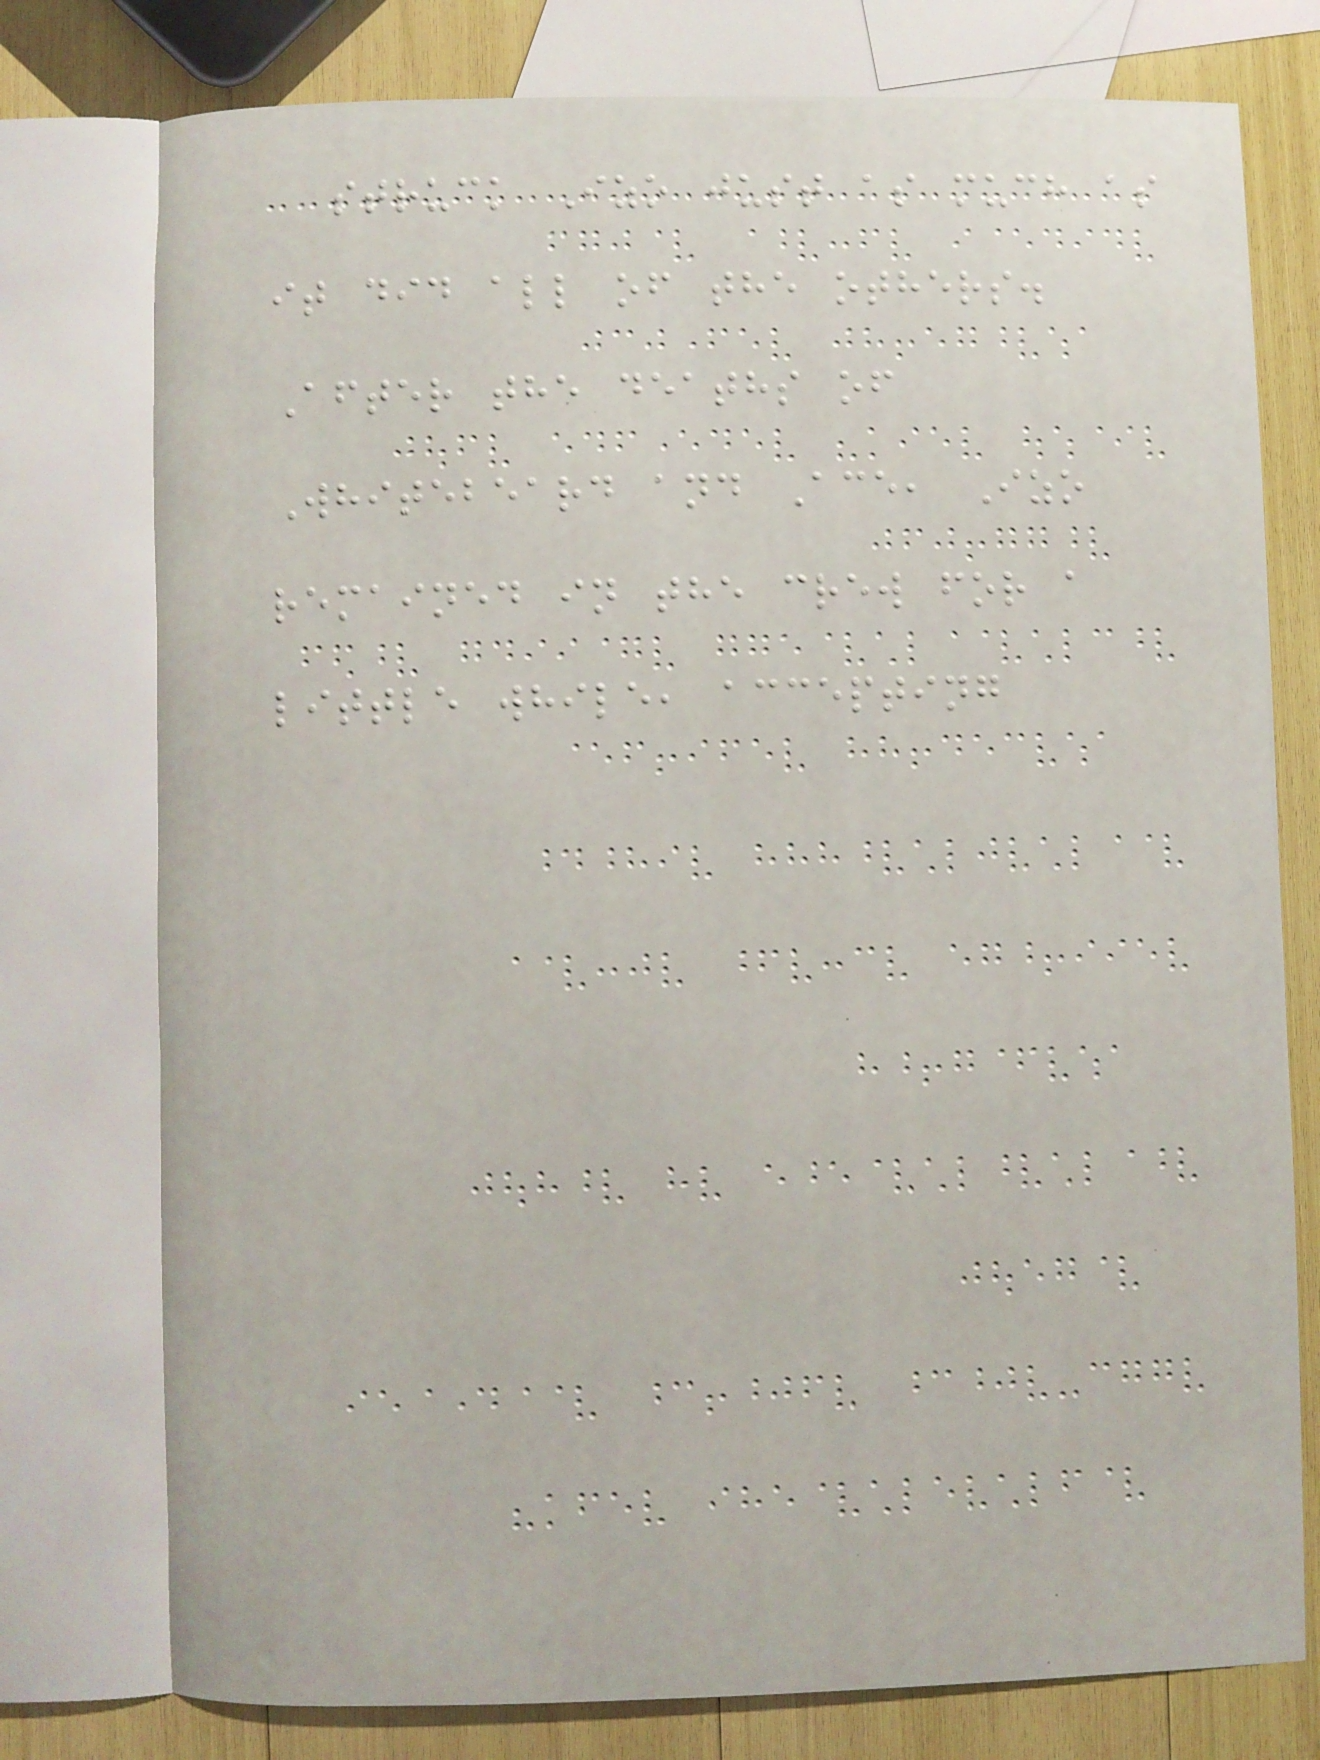struck Izo just as much as
it did all of the others.
After the deaths of
Whitebeard and Ace, Izo
remained in the crew for a
little while, accepting
